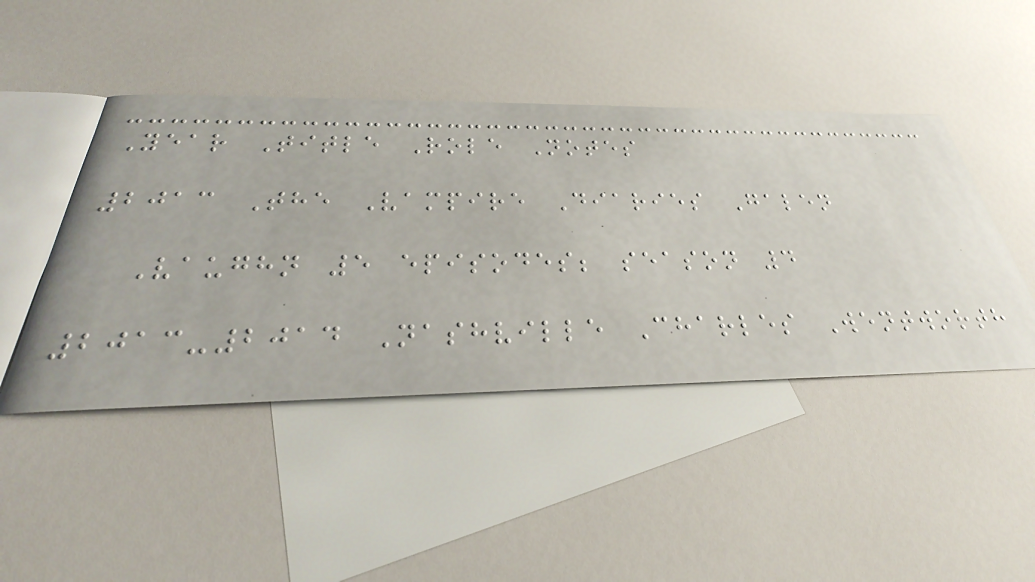Year Title Role Notes
2013 The Vampire Diaries Galen
Vaughn 5 episodes; season 4
2013-2014 Nashville Charles Wentworth
